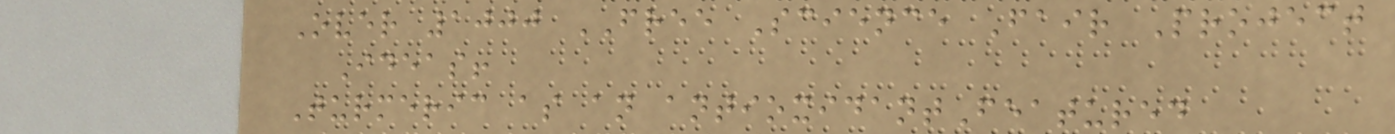Over 1000 FREE Science Fair Project
Ideas!
Turmeric as an antioxidantFeatured
